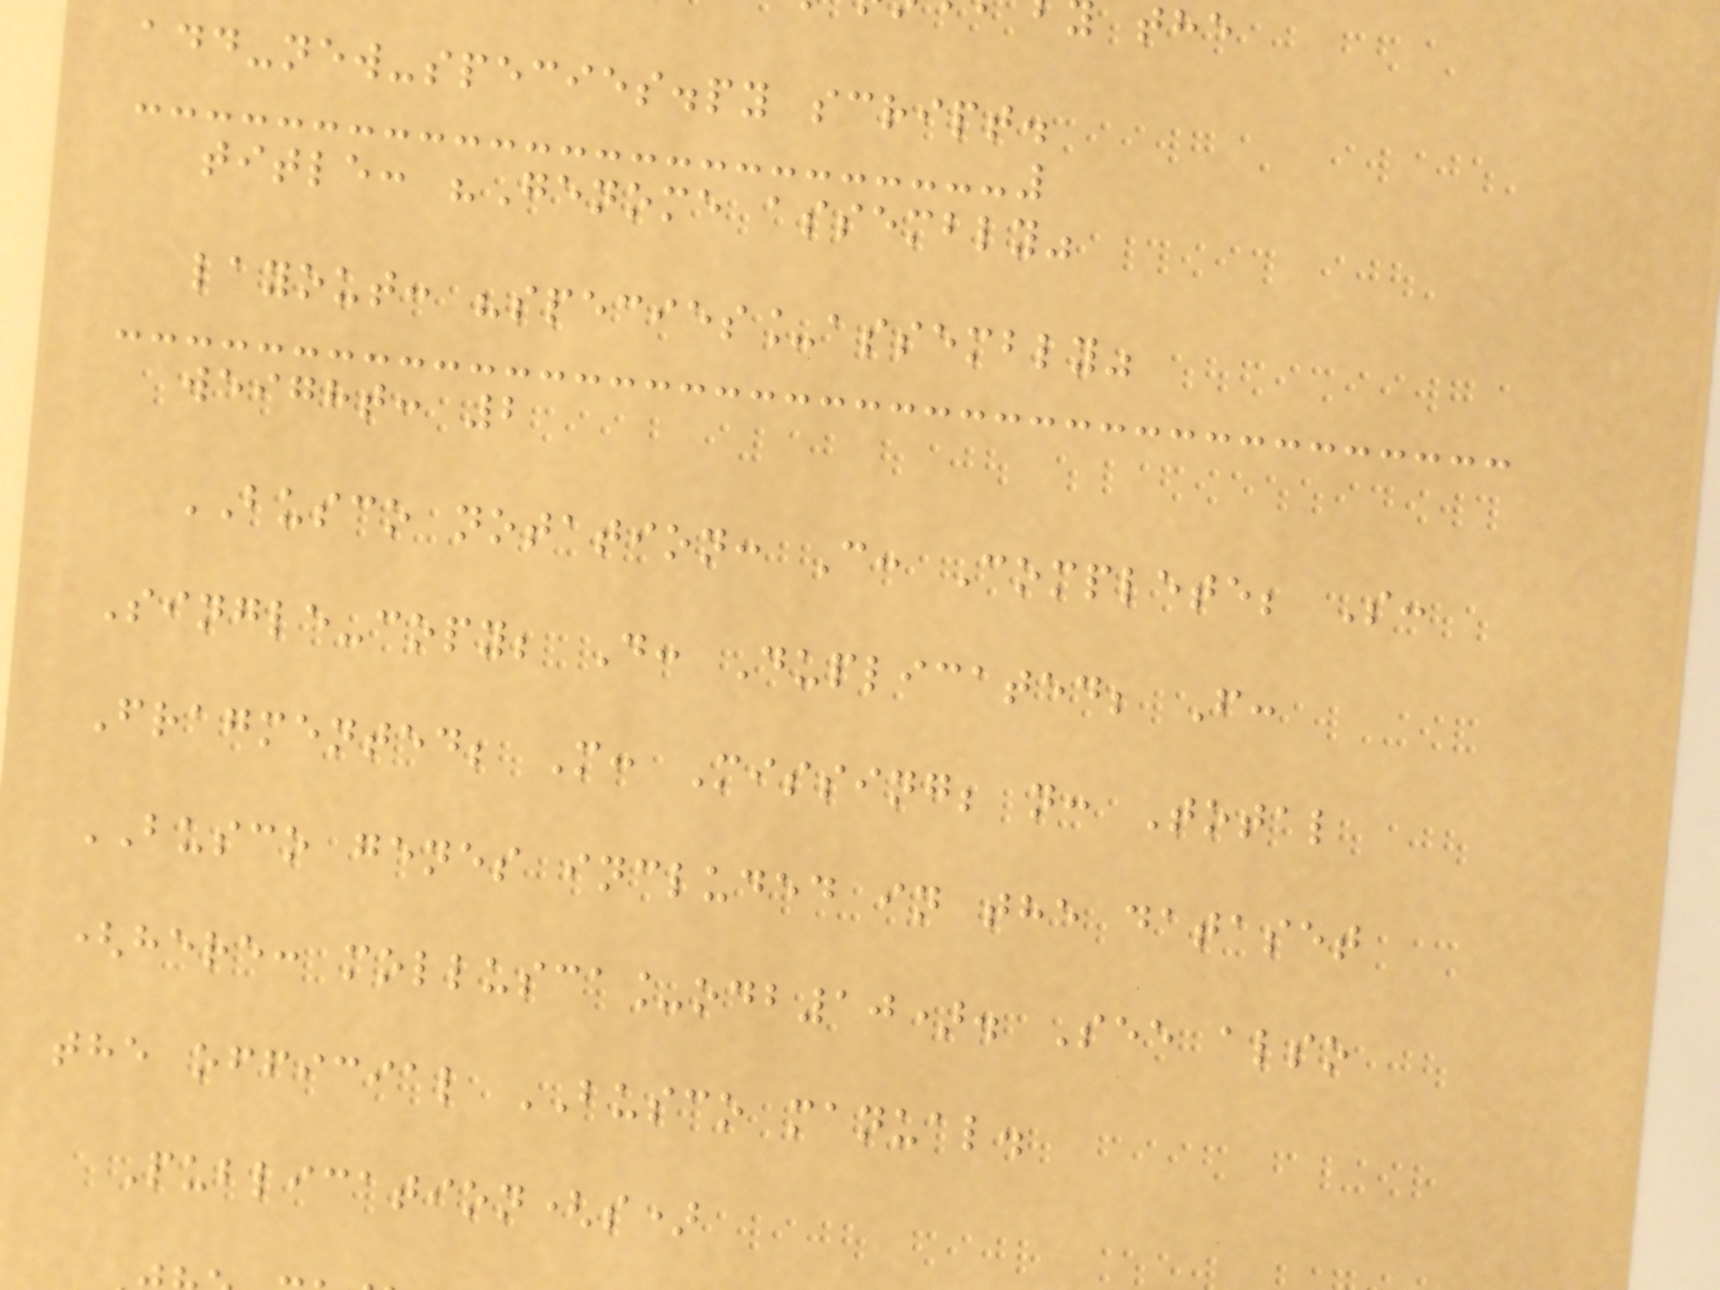add-new-species.py script.
title: "Genome assembly"
layout: "species_assembly"
weight: 2
BUSCO notation: C: Complete; S:
Single-copy; D: Duplicated; F:
Fragmented; M: Missing; n: Total
BUSCO genes included in the dataset
(here: mollusca_odb10). See also
the official BUSCO manual.
Publication(s)
